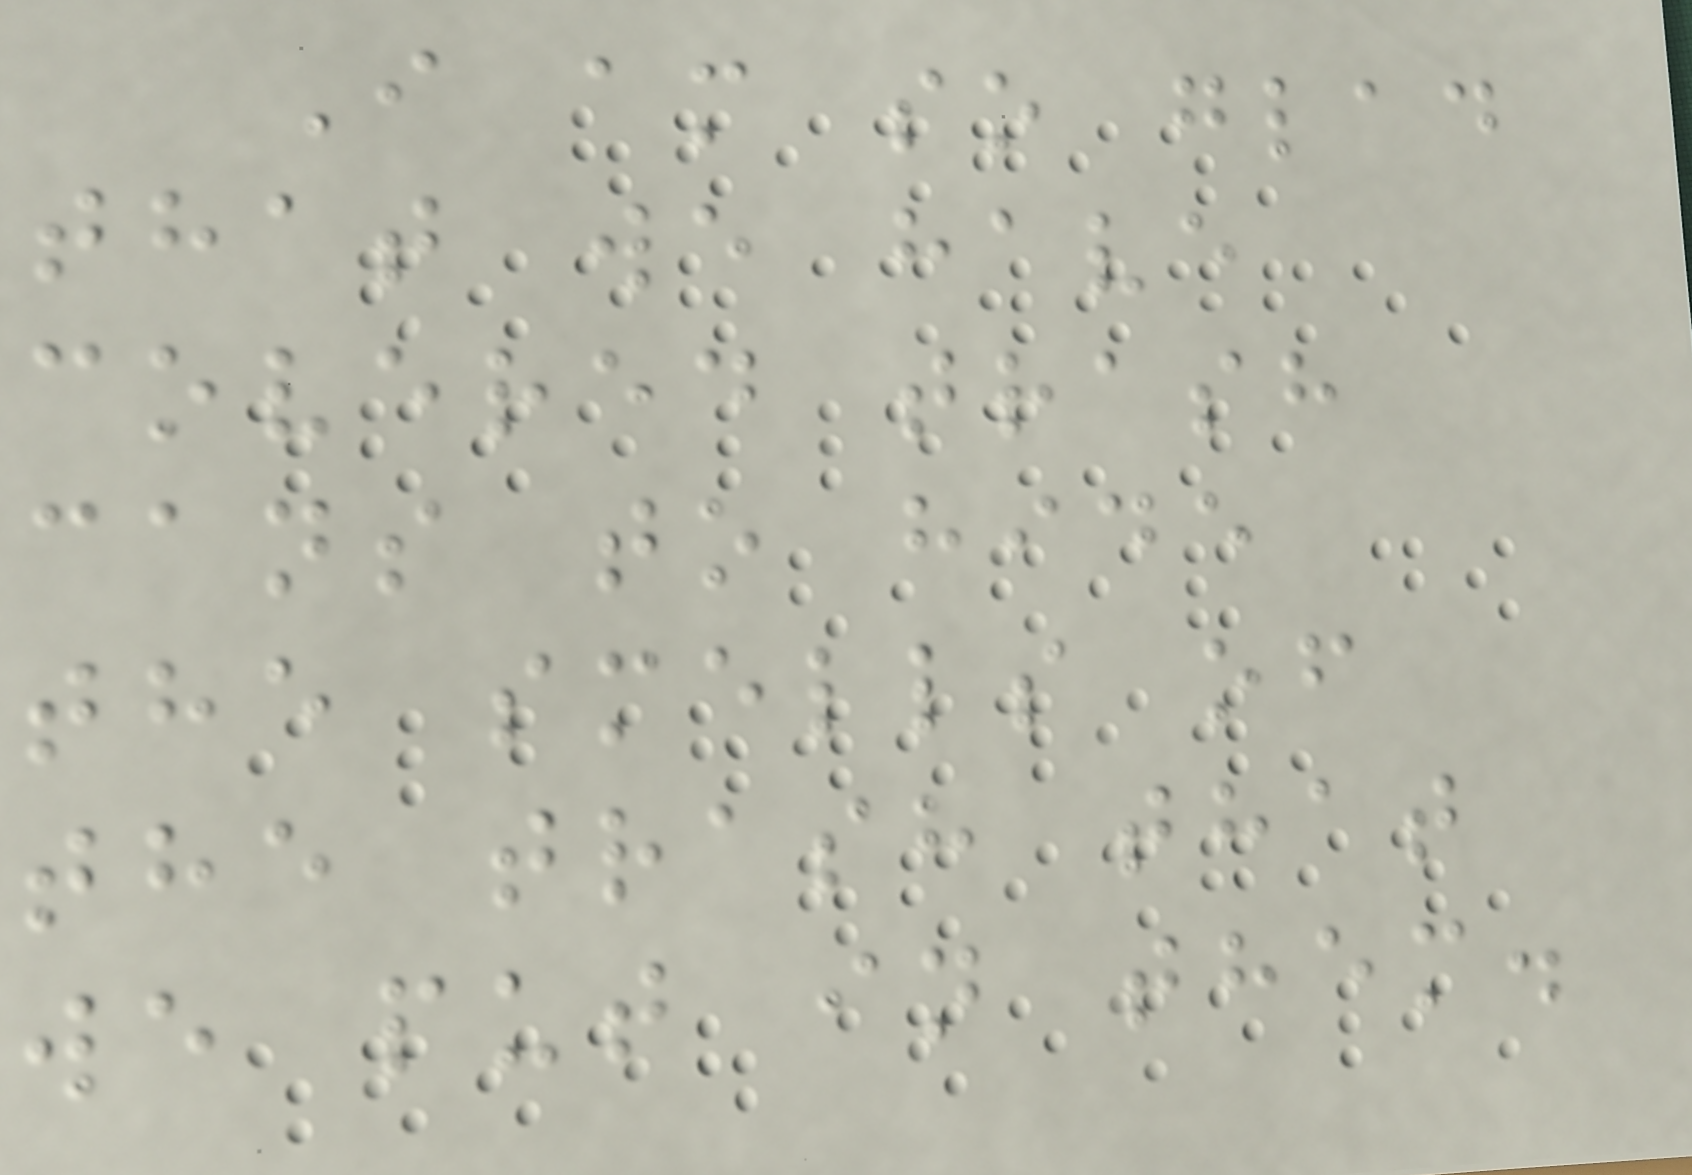I am so glad
that we have
covered trash
cans to hide
the smells of
the trash that
we put in them.
